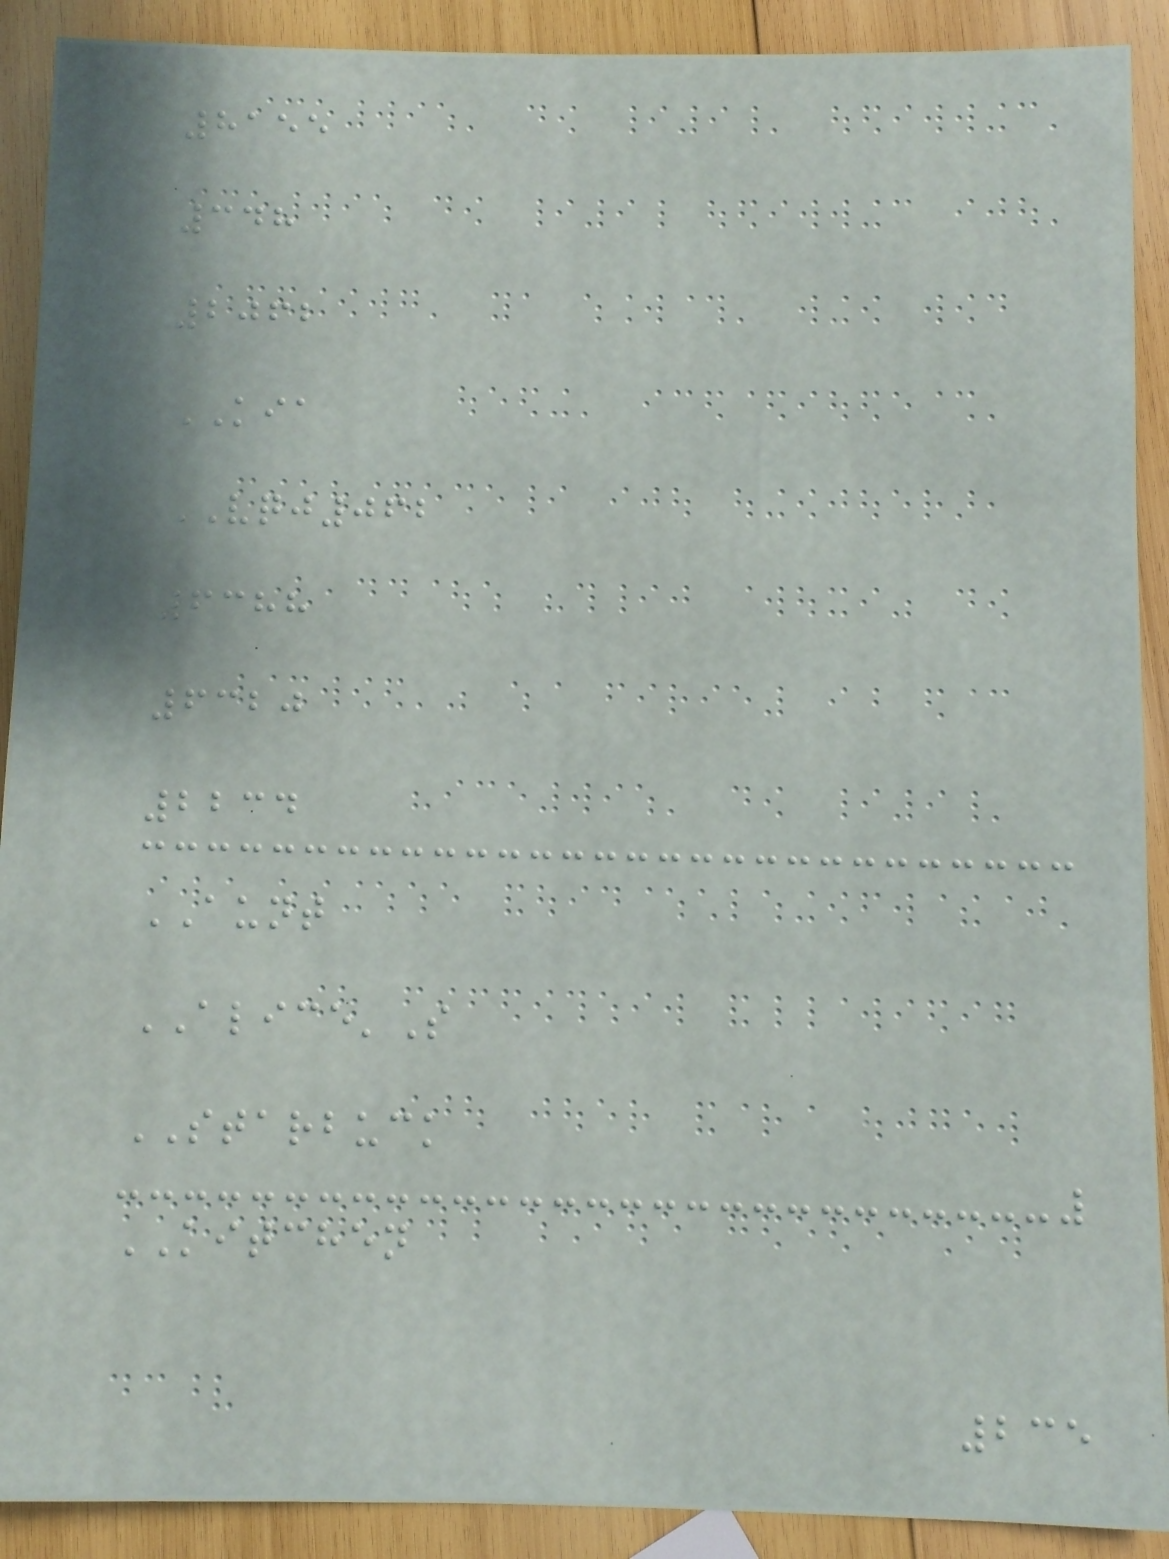8155
348
2062
KIA
VQJ062
6388
6320
2234
AUNT
ALICE'S
STARBUCK
KITCHEN
235
